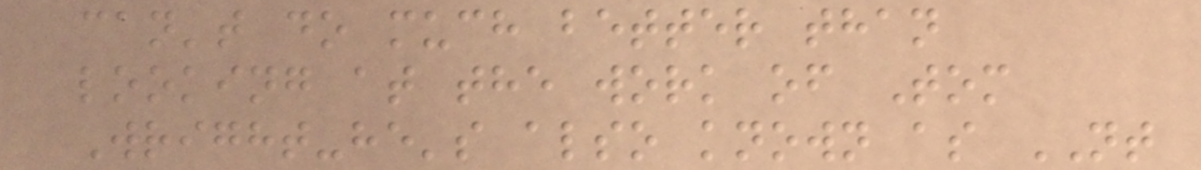can't do much better than
looking at the work of Tom
Wright-he's also known as NT
